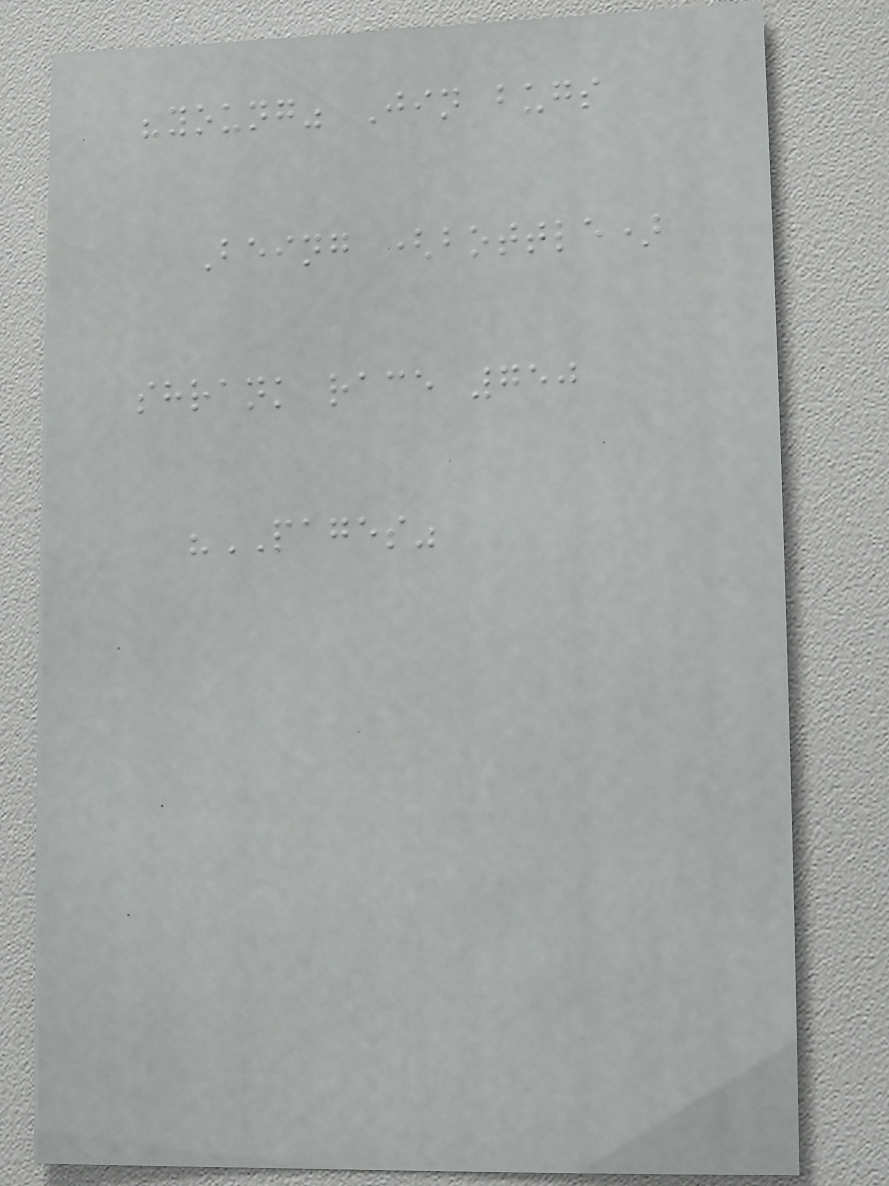"young" Jin bugs
Being (bottle)
shrank race 750
"PAGES"
